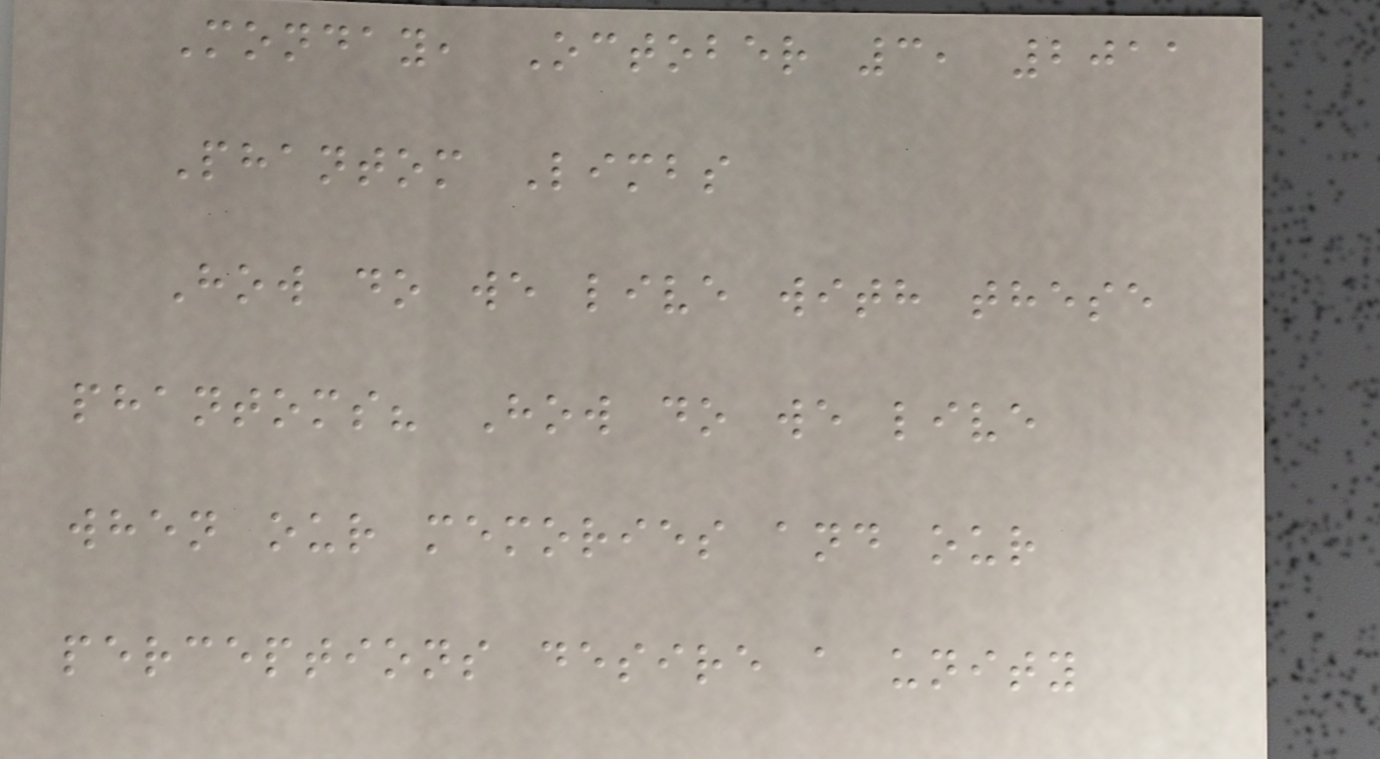Monday, October 3, 2011
Phantom Limbs
How do we live with these
phantoms? How do we live
when our memories and our
perceptions desire a unity
